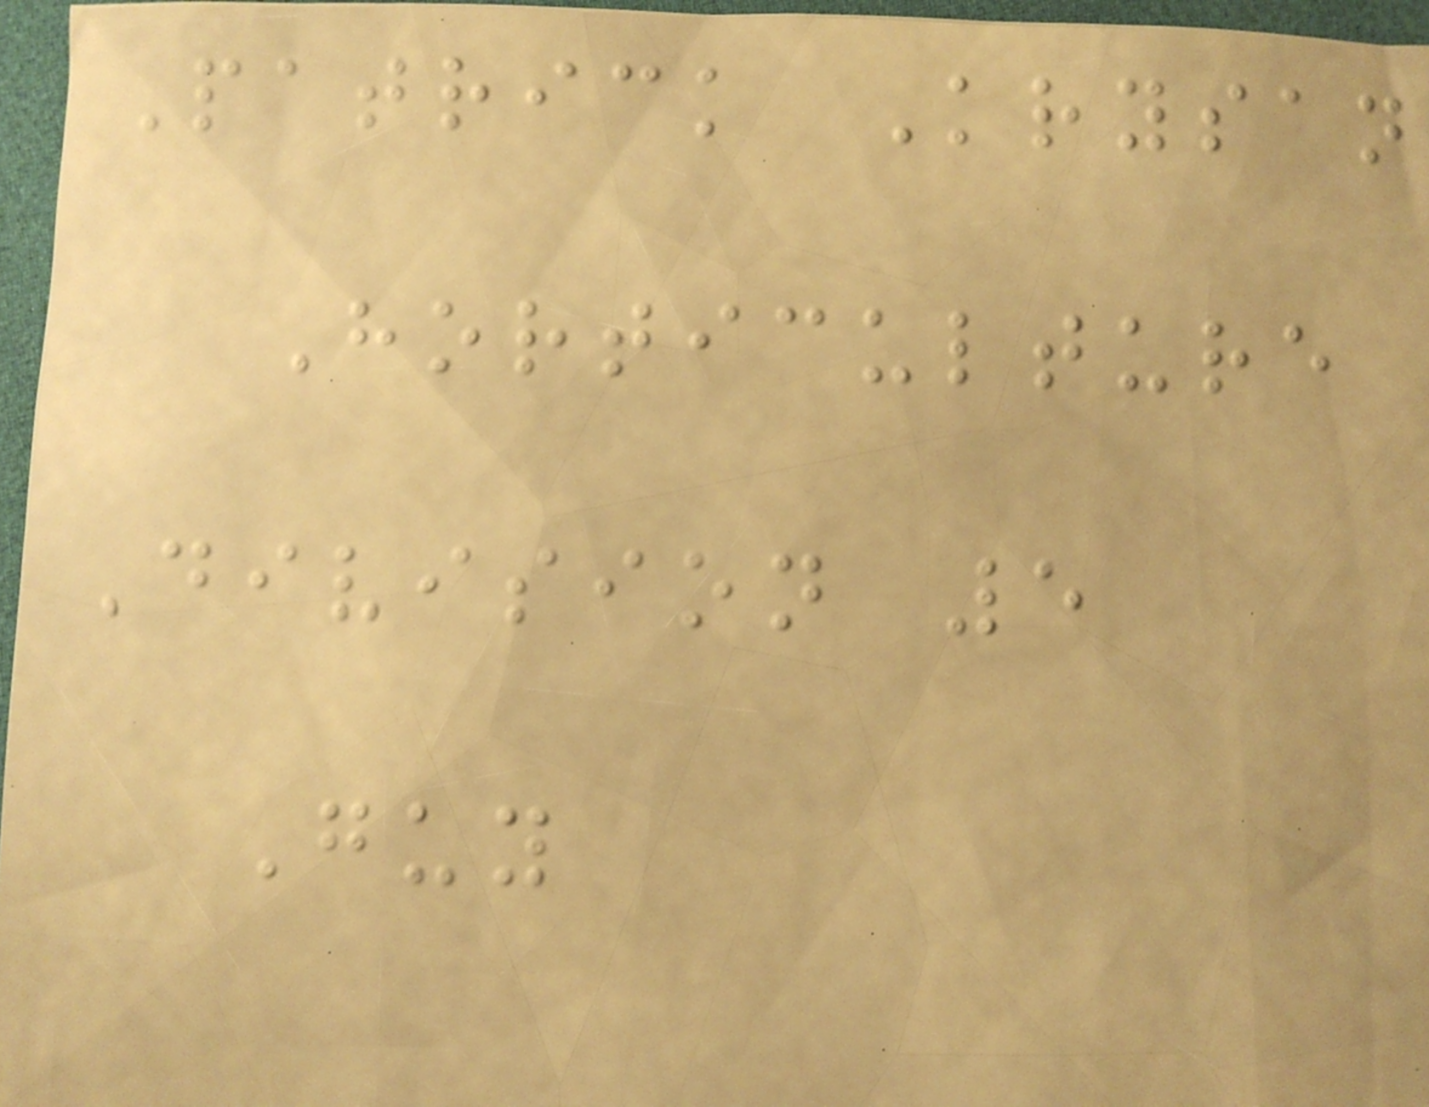Patrick Krysan
Horticulture
Division 5
Guy
